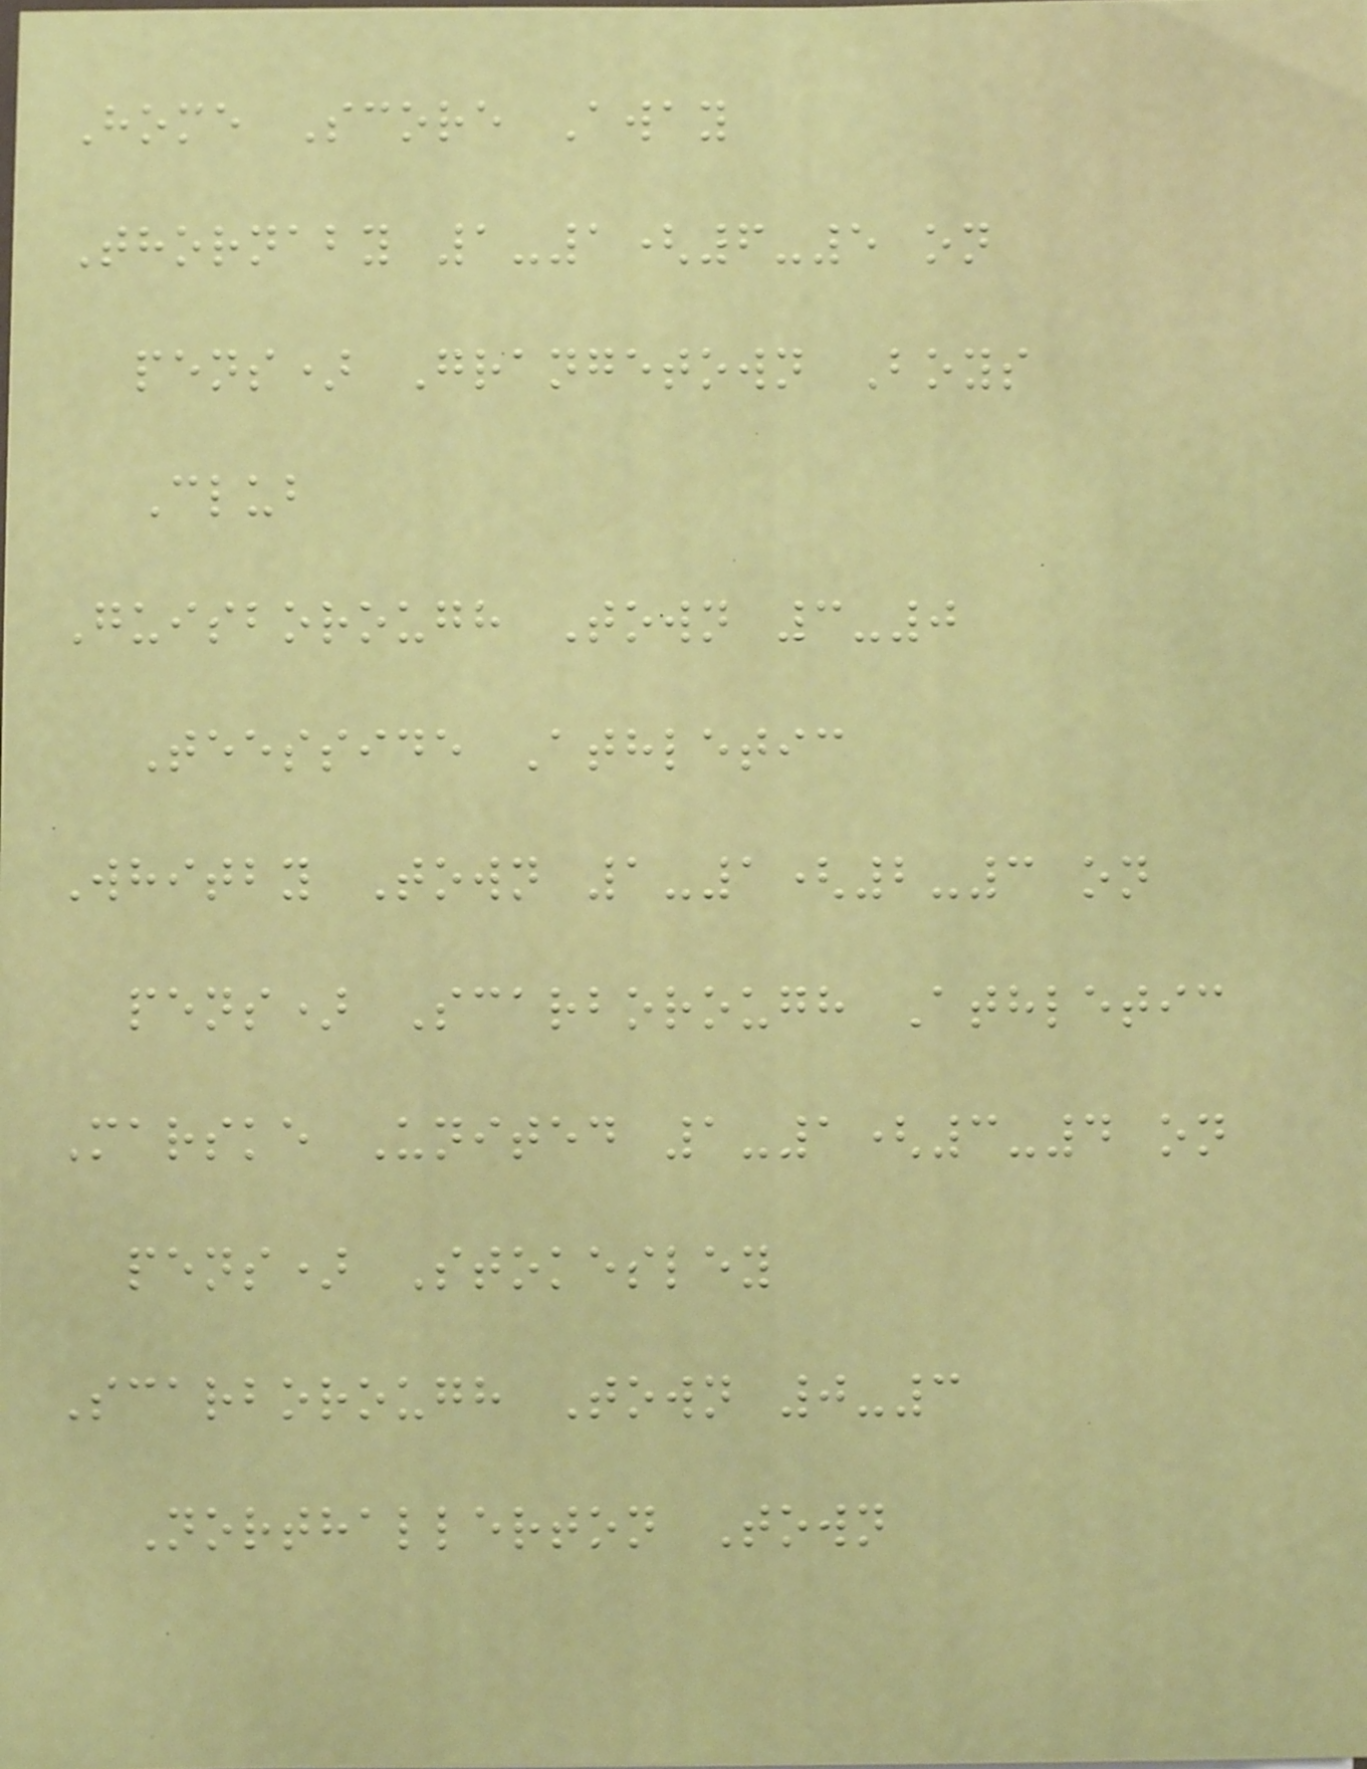Home Score Away
Thornaby 1-1(6-5 on
pens) Grangetown Boys
Club
Guisborough Town 3-0
Teesside Athletic
Whitby Town 1-1(2-3 on
pens) Scarborough Athletic
Marske United 1-1(3-4 on
pens) Stokesley
Scarborough Town 0-3
Northallerton Town
